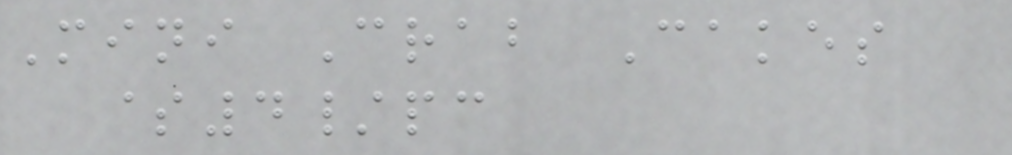Mini Crab Cakes
$4/pc
